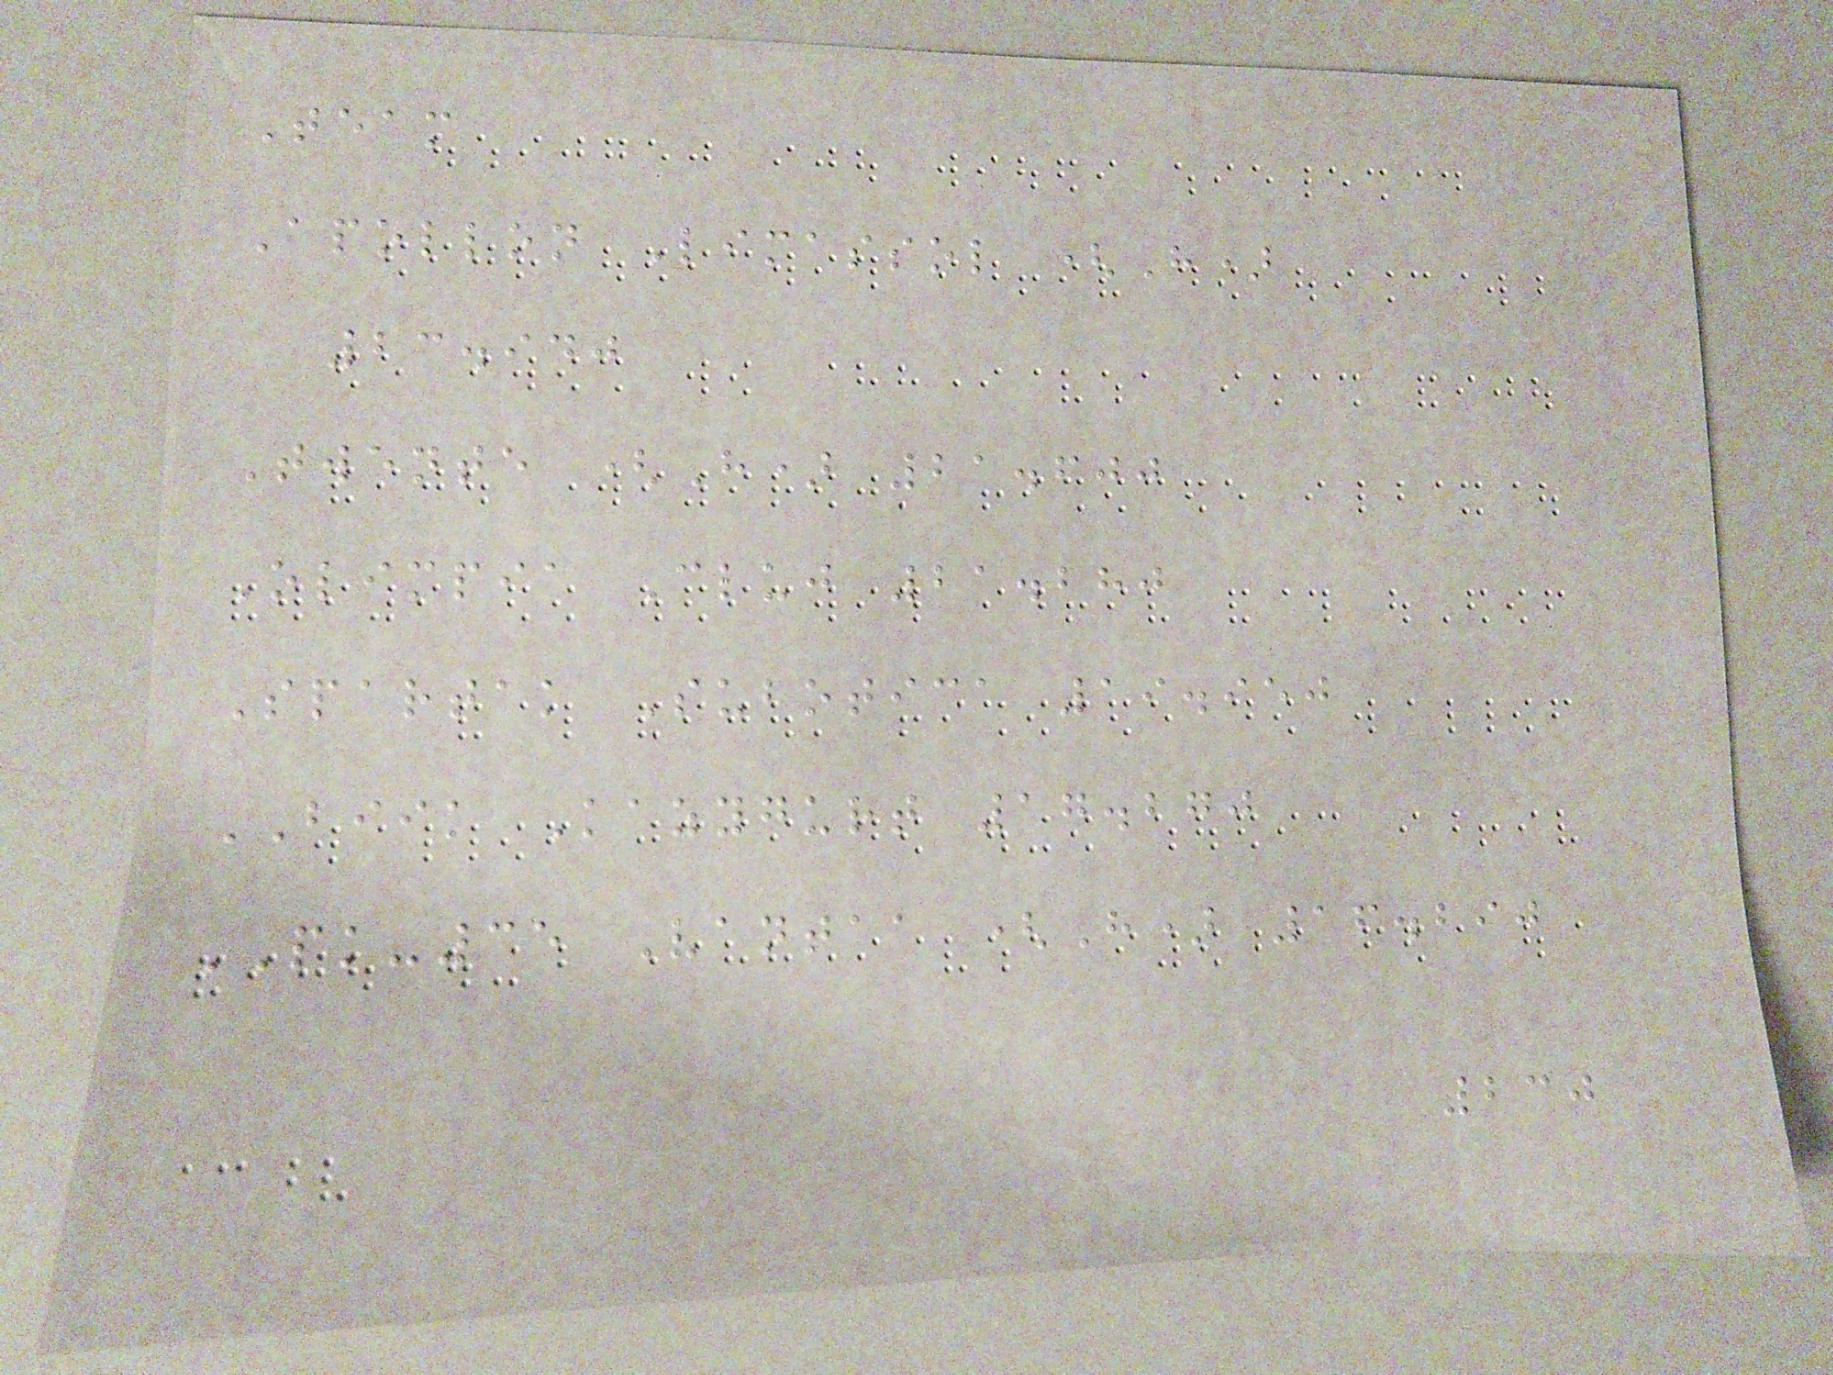Team
Apollon Limassol (H)
23.940
Twente (H) 21.600
Olimpia Cluj 21.280
Spartak Subotica 19.950
BIIK Kazygurt 17.270
PK-35 Vantaa (H) 16.290
230
